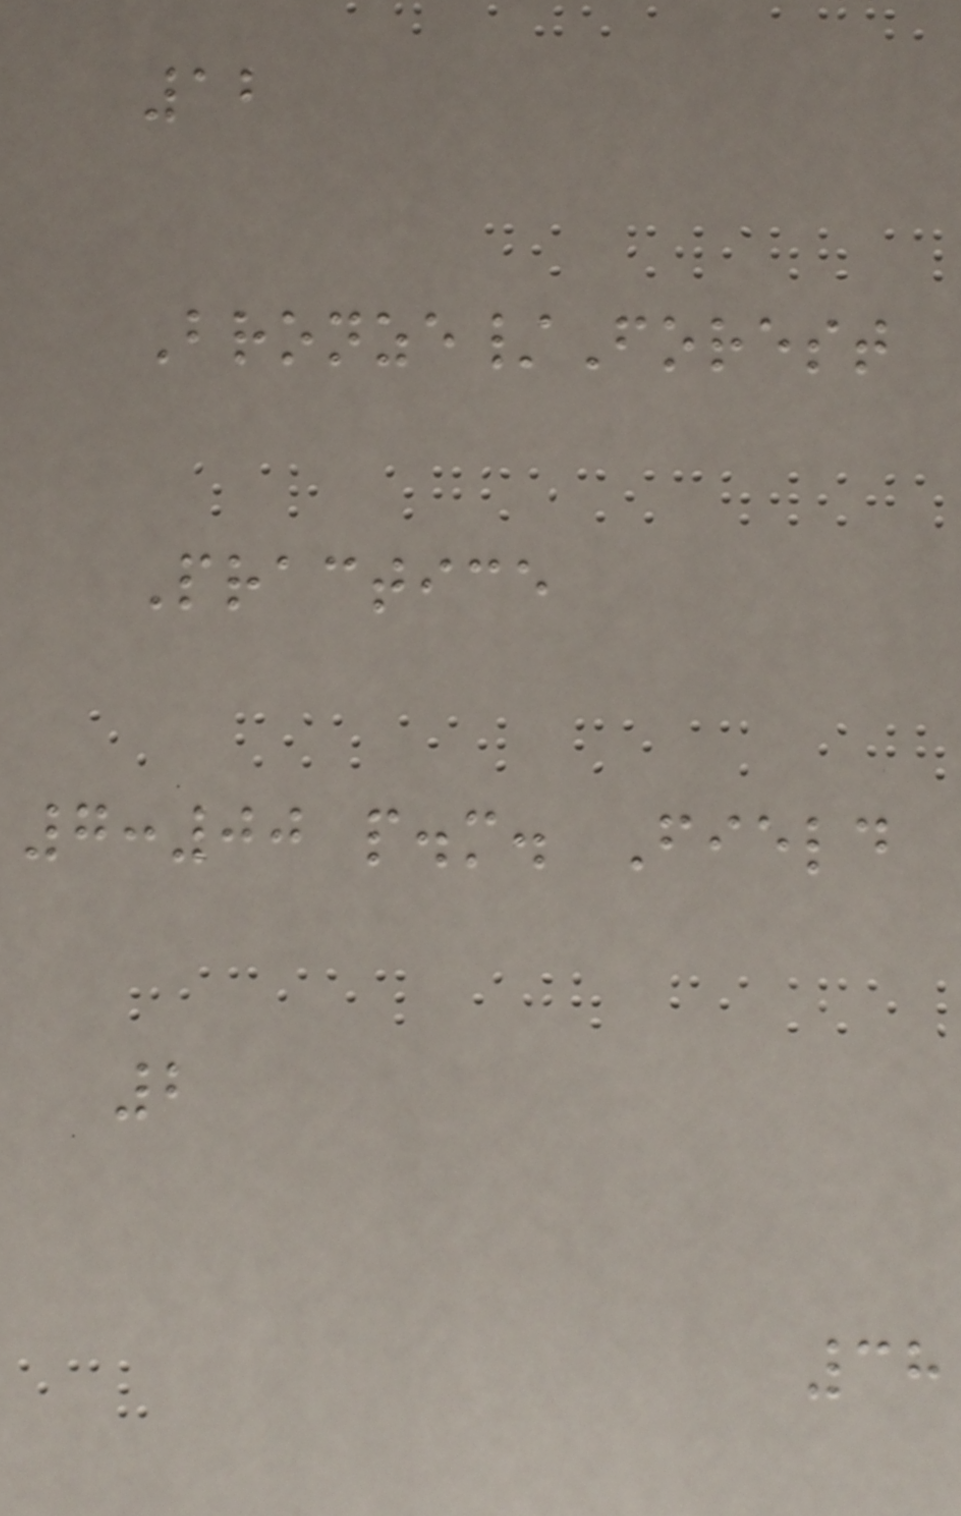12
Bronze/Forest
Practice
7:00 p.m. Field
2
38
